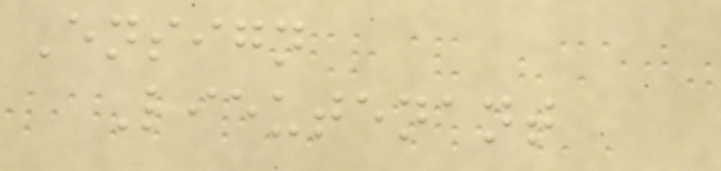Ensign
Lieutenant
